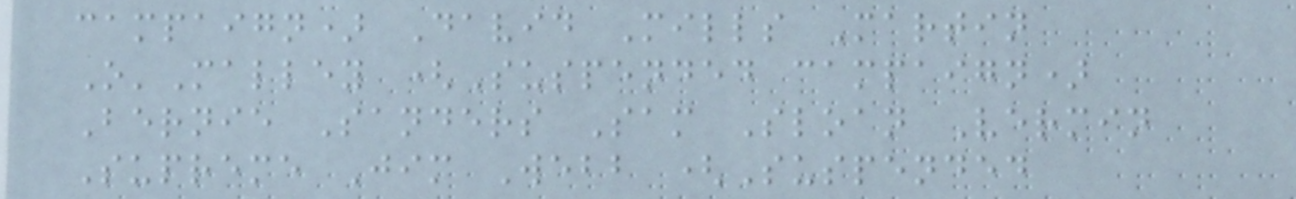campaign) David Mills Martin
O'Malley (Suspended campaign)
Bernie Sanders Sam Sloan Vermin
Supreme Jim Webb (Suspended
